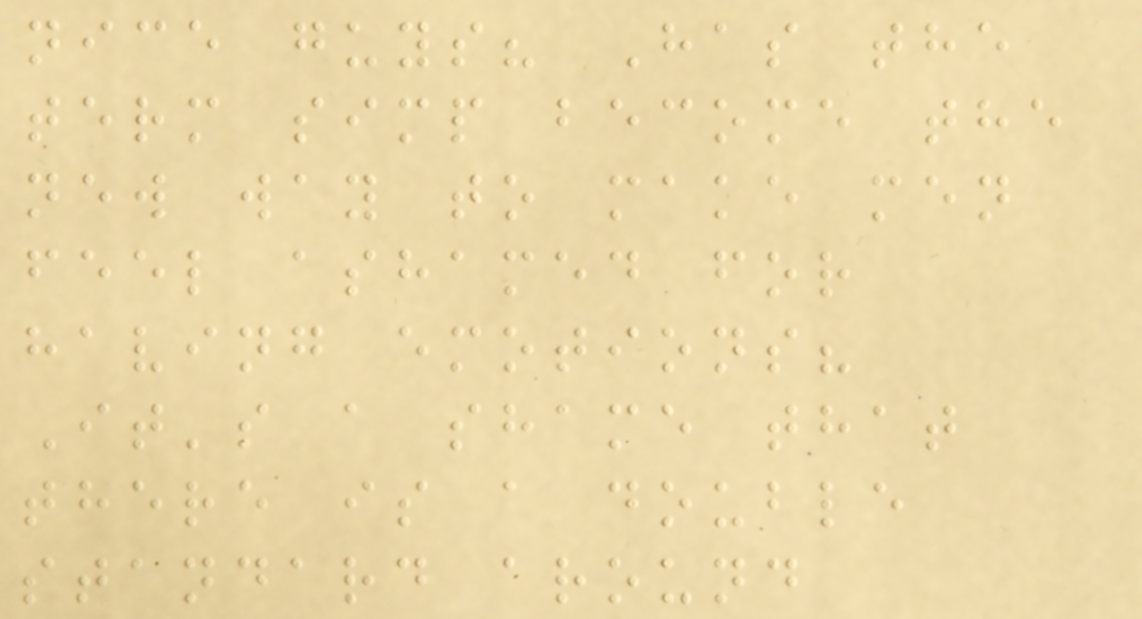nice guys? Has the
term simp become the
new way to make men
feel ashamed for
having emotions?
It's a shame that
there is a double
standard around
